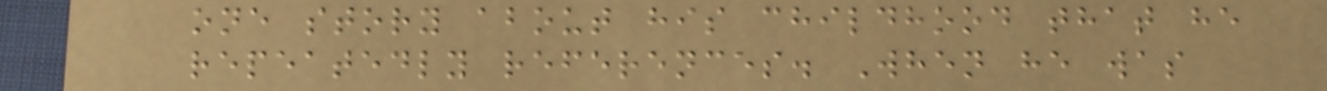one story about his childhood that he
repeatedly references. When he was
